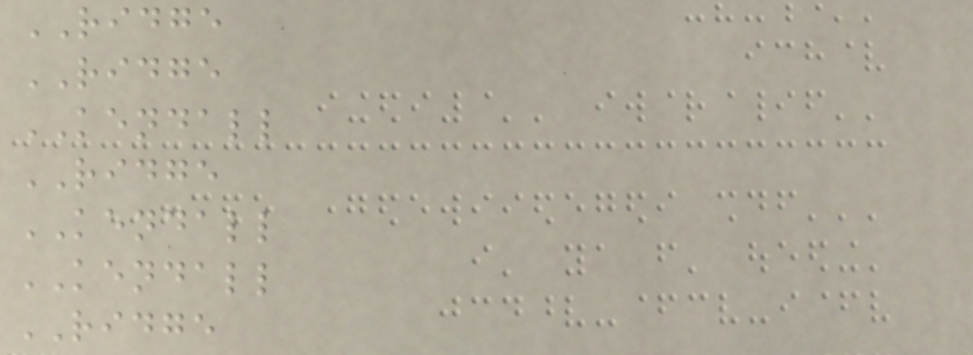RIDGE
RIDGE
KENDALL
RIDGE
KENDALL
KENDALL
RIDGE
